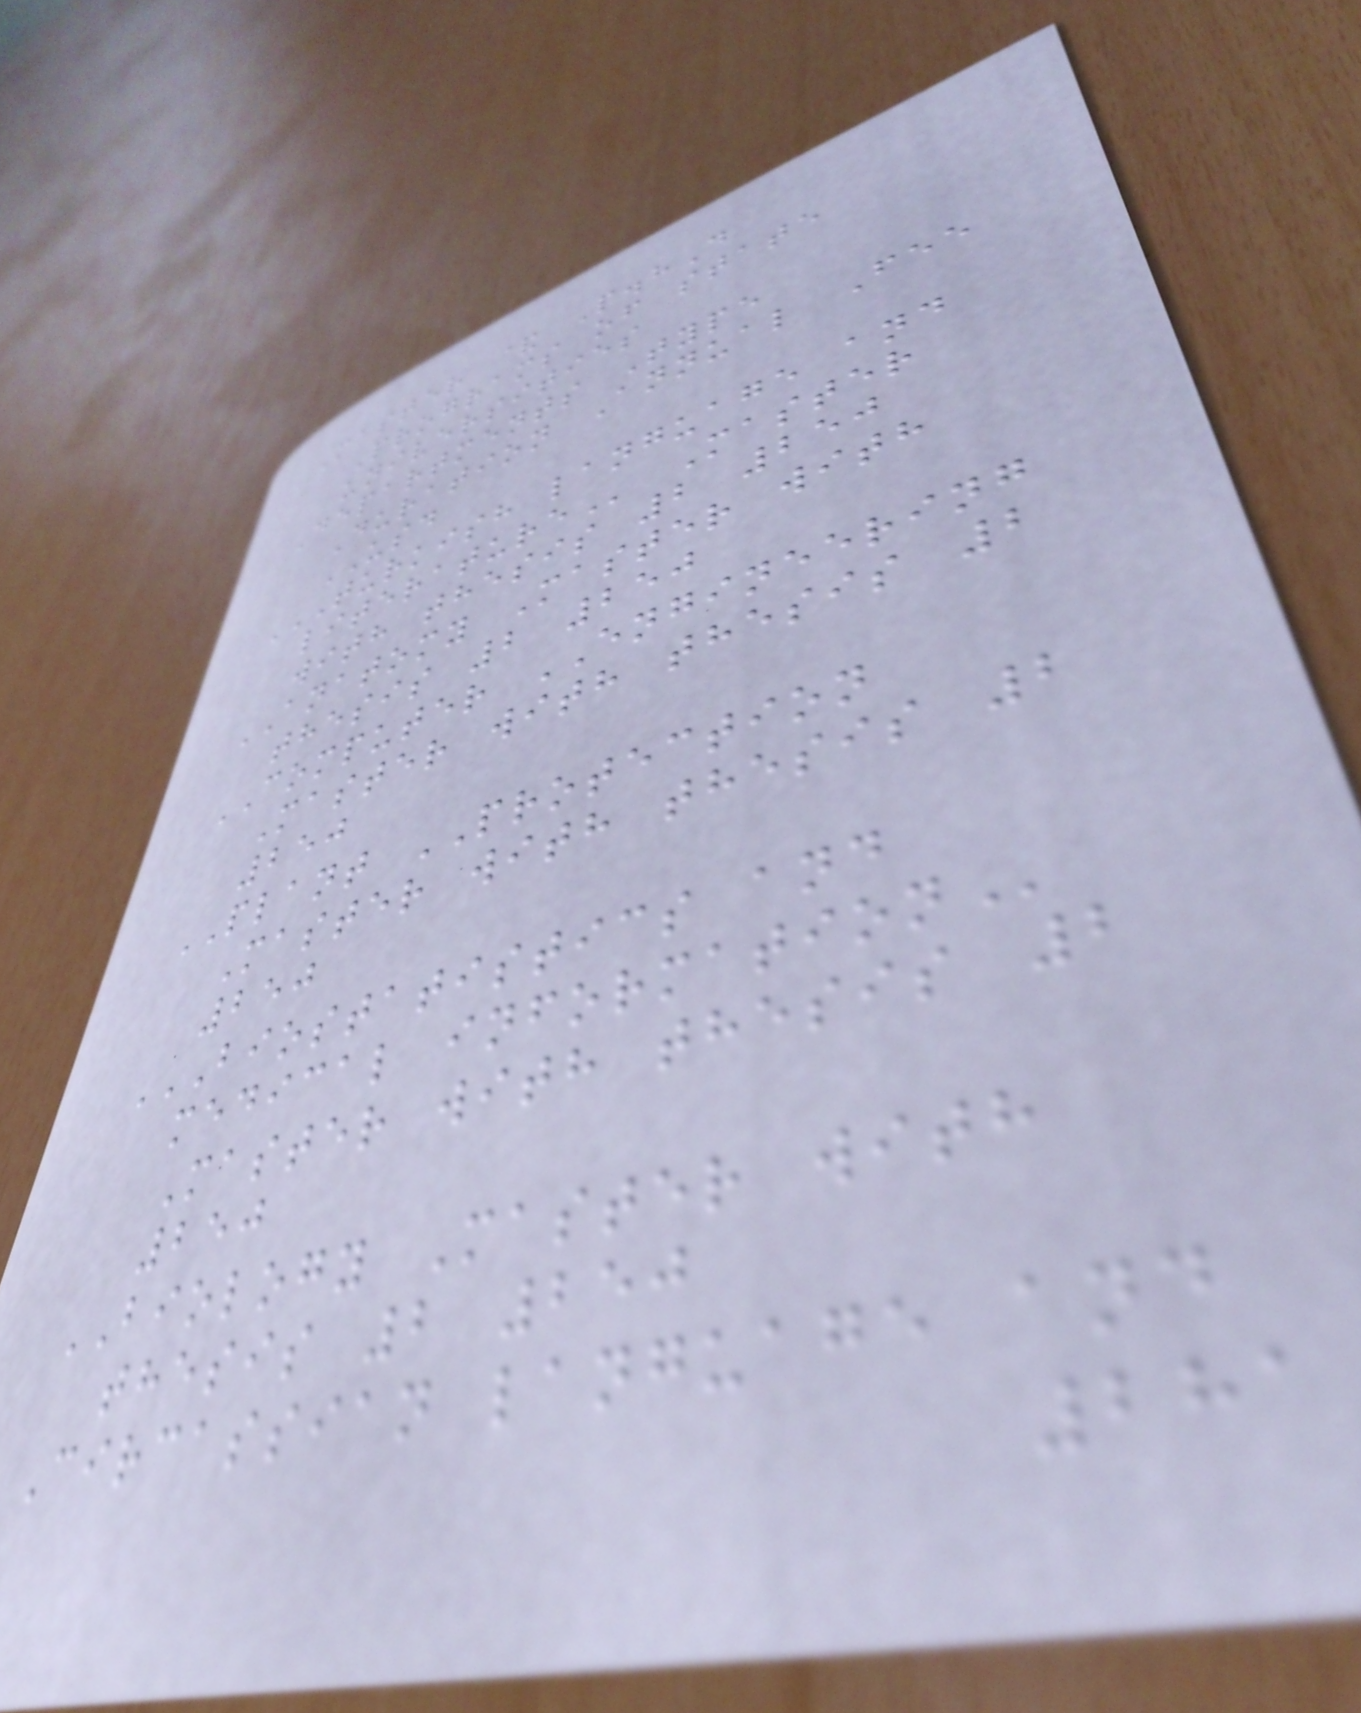Master & P.hD
Programs of state
universities
Departments Type
Duration Annual Fee
USD
TURKISH LANGUAGE AND
LITERATURE Master
with thesis 2 250
ANATOMY Master with
thesis 2 250
COMPUTER ENGINEERING
Master with thesis 2
250
PLANT PROTECTION
Master with thesis 2
250
BIOSTATISTICS AND
MEDICAL INFORMATION
Master with thesis 2
250
BIOLOGY Master with
thesis 2 250
Circassian language and
281
